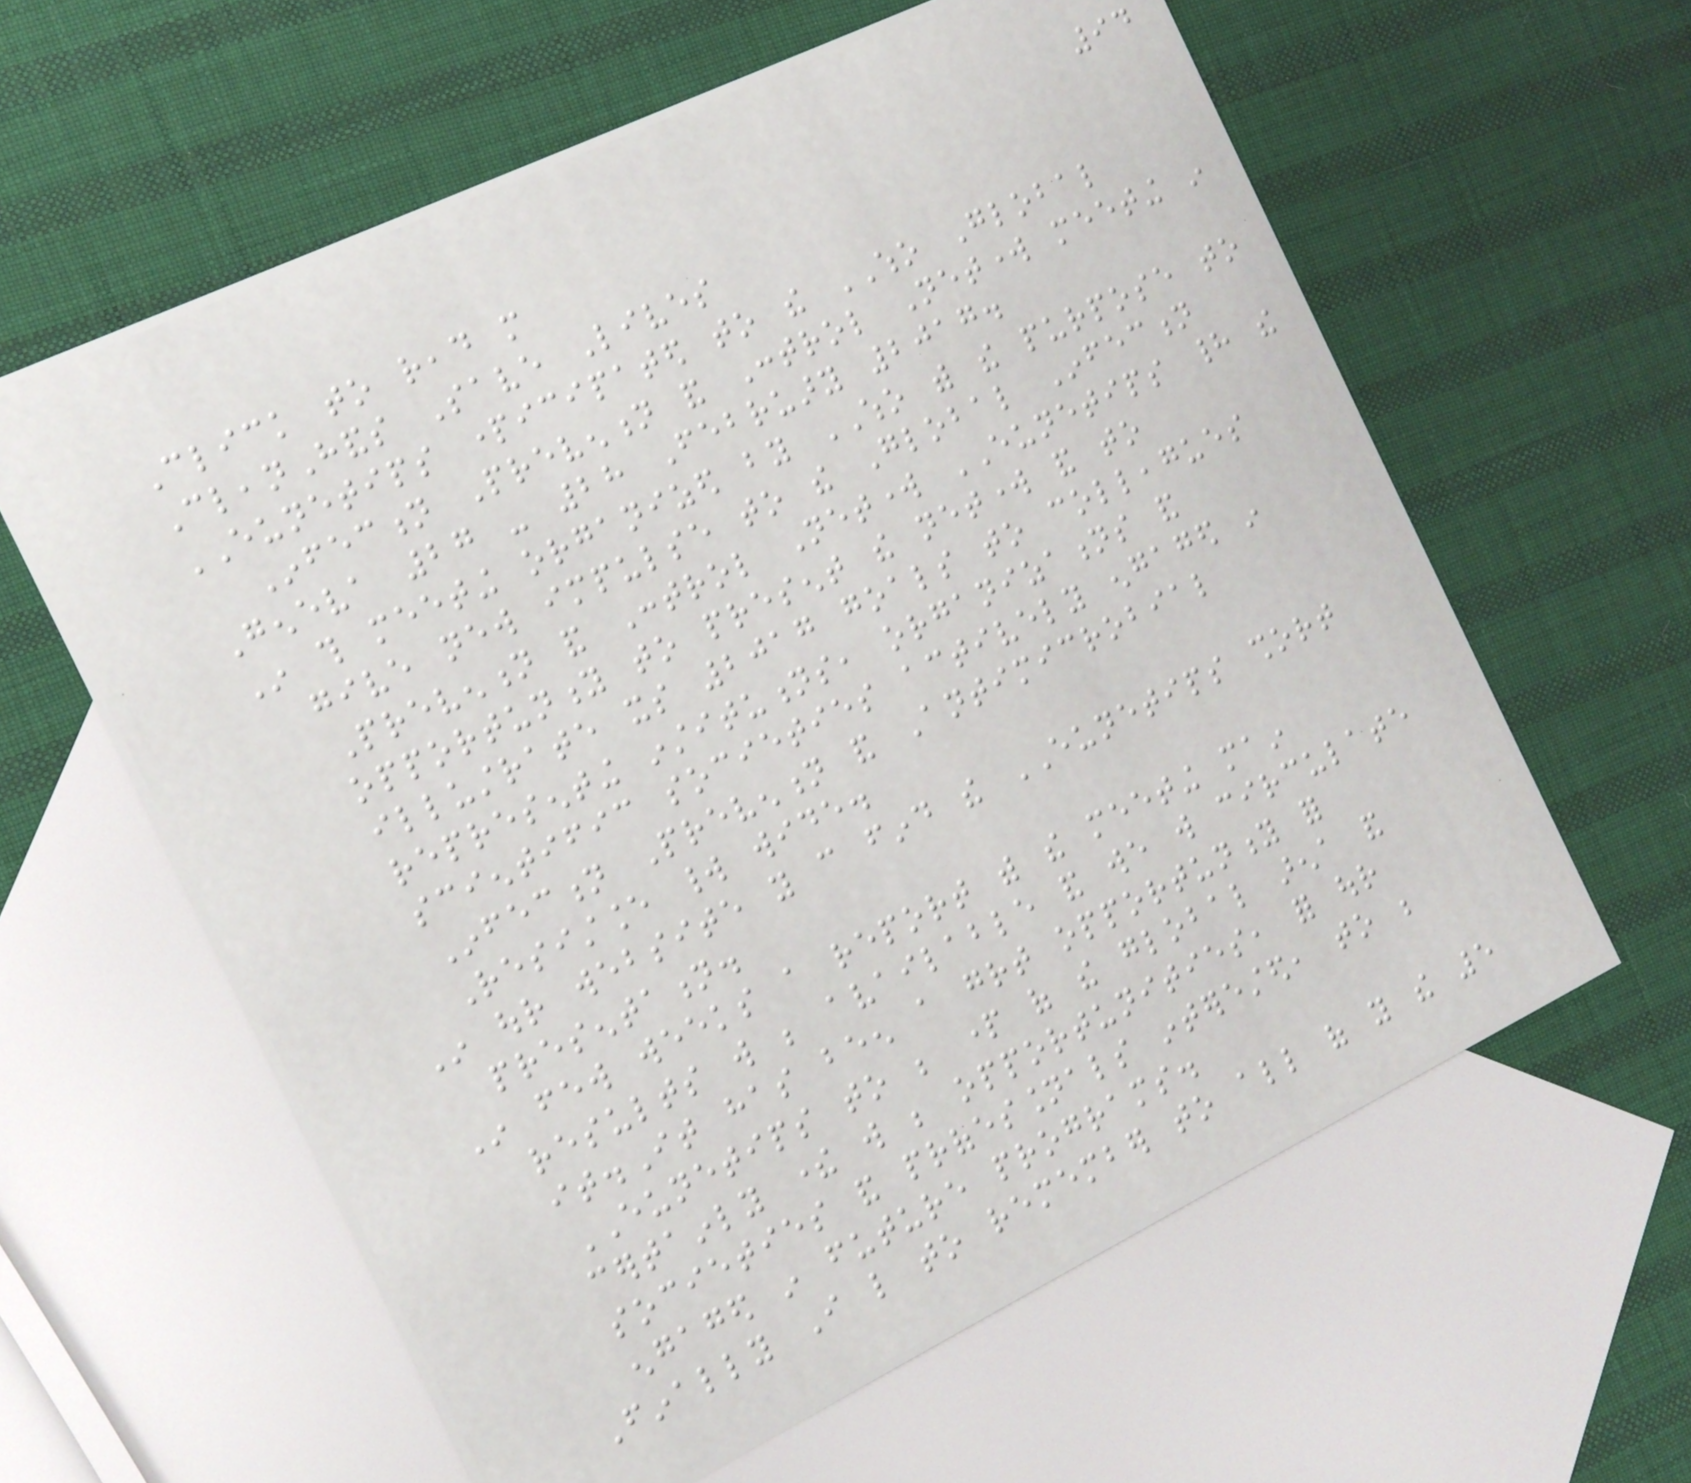94
Click to read more
CleanHands Save Lives
EUNETIPS participated to the WHO Global
Infection Prevention and Control Network meeting in
Geneva 27 - 28 February 2017.
In this meeting organized by WHO with the purpose to
give new impulse to the Global Infection
Prevention and Control Network EUNETIPS had the
opportunity to present the network and to
illustrate its 2017 goals to colleagues
representing institutions, organizations and
scientific societies actively engaged in
Infection Prevention and Antimicrobial
Resistance world wide.
In our website you can find the EUNETIPS short
presentation.
In few weeks a report with the meeting main
results will be available and we will circulate
it.It has been a great opportunity for
EUNETIPS to be part of the global arena and
certainly there will be opportunities, for our
societies and professionals interested, to be
engaged in future programs.
Finally I like to remember to all of you the 5
